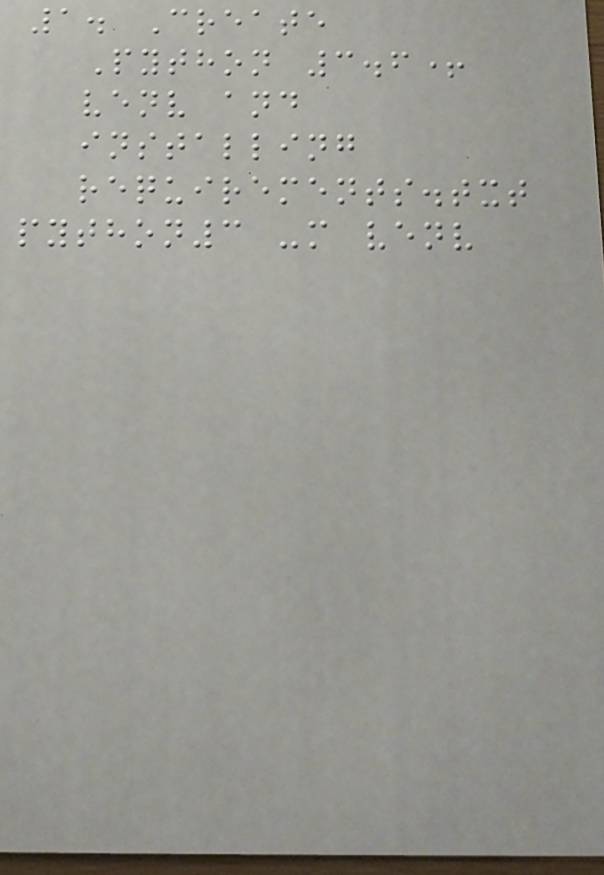1. Create
Python 3.6+
venv and
installing
requirements.txt
python3 -m venv
